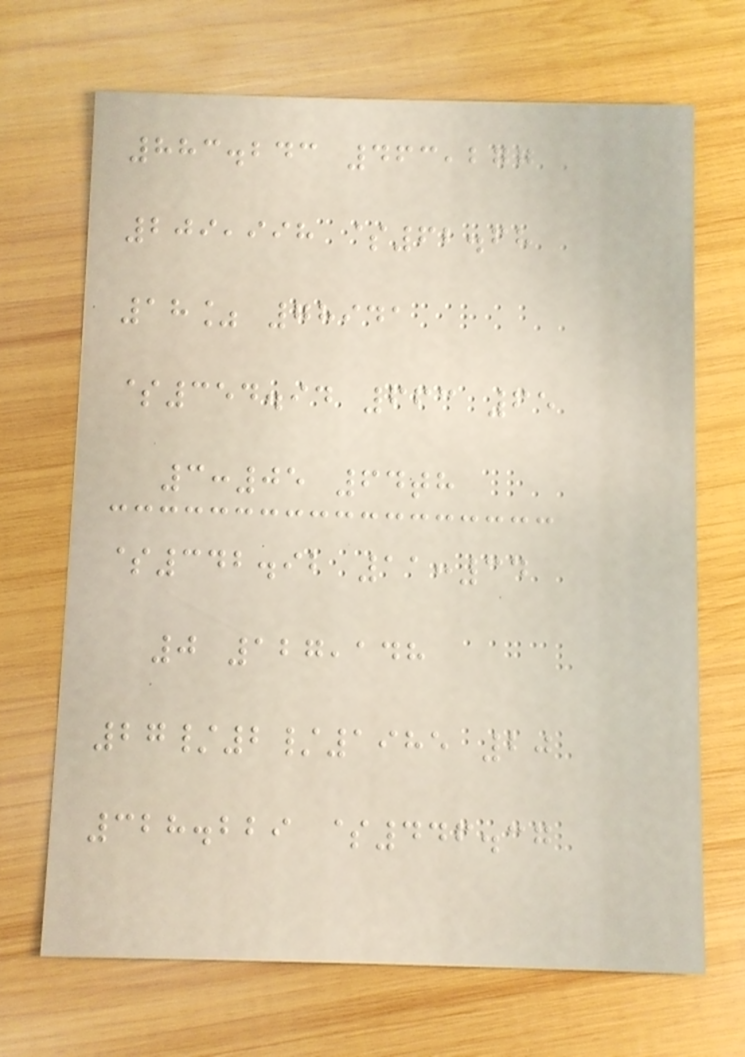883.243 463,277
209,998 $62.68
18% 78941
$354.94 663 65
3:05 64th
$342.92 11:34
0 127,148
27/2/1985 20
328.229 $446.37
